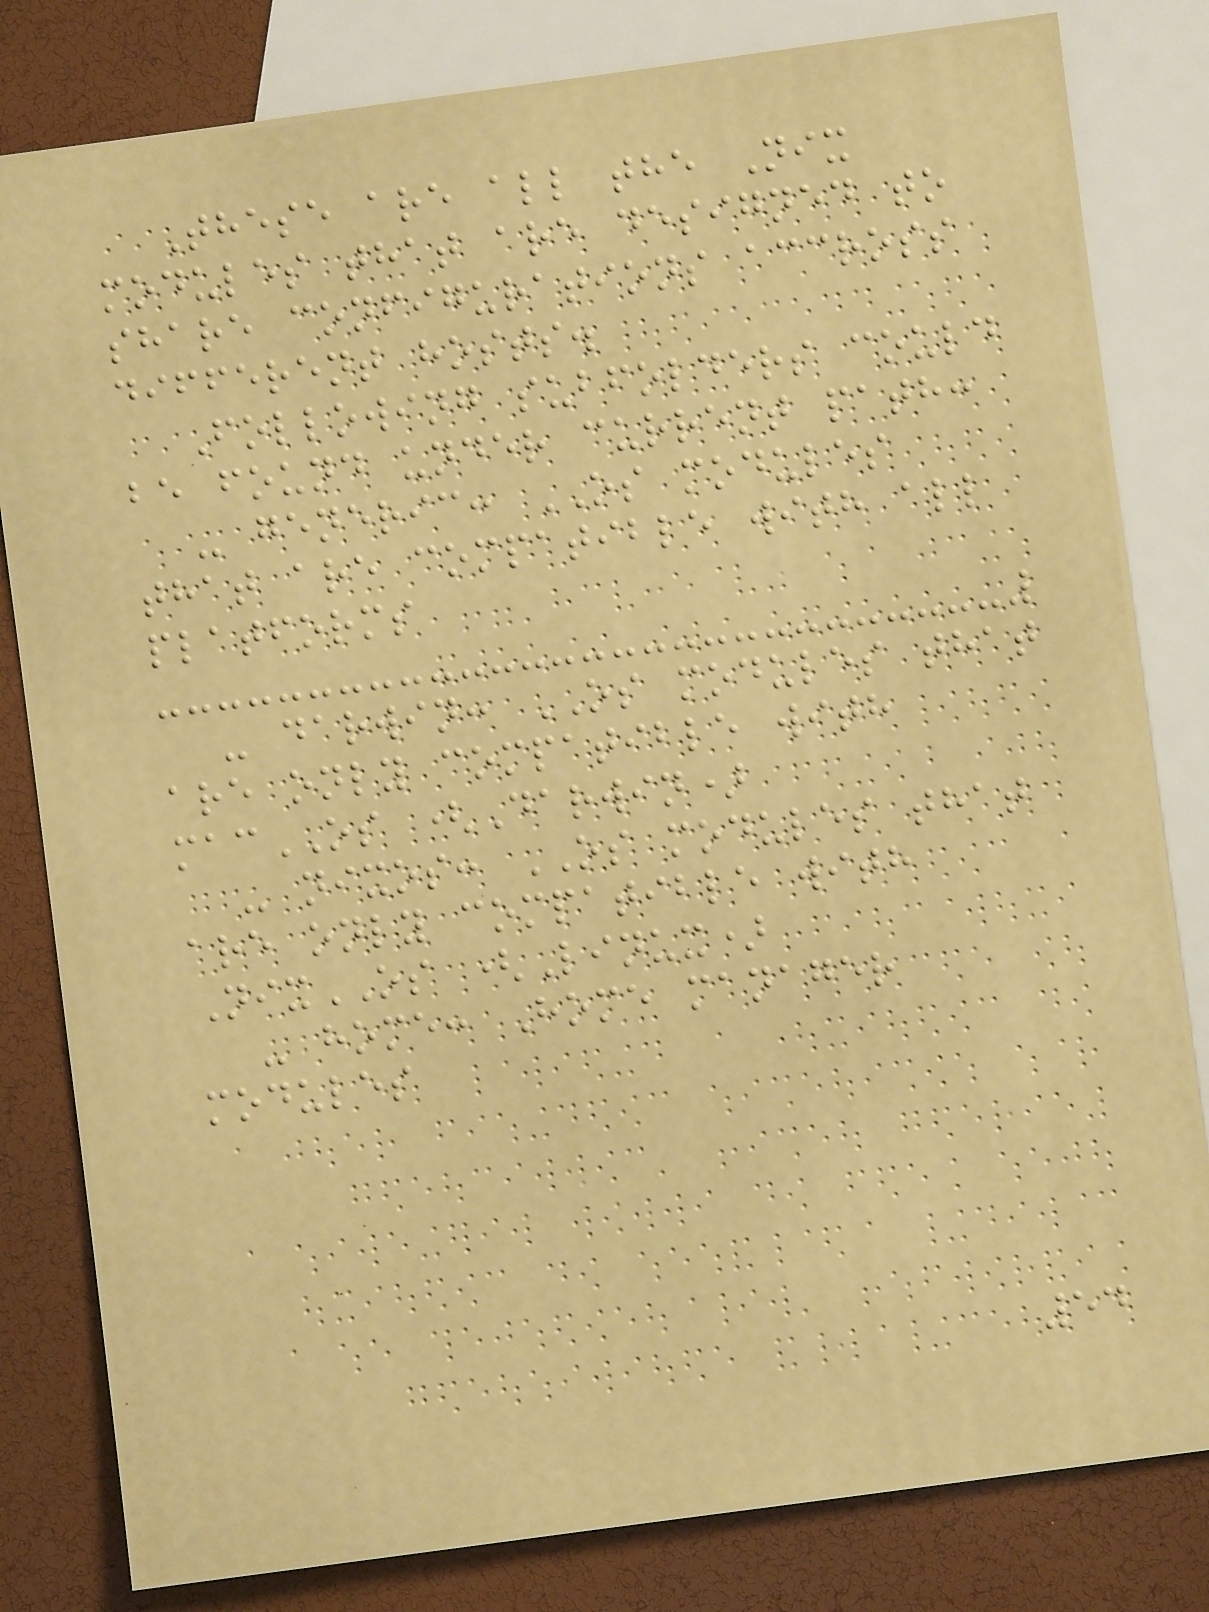These are all the Nix
modules that are designed to
share configurations accross
different hosts.
Following subfolders could
be found under current path:
- generic: OS modules
that are compatible with all
platforms
- darwin: OS modules that
are only compatible with
macOS (Darwin)
- nixos: OS modules that
are only compatible with
NixOS (Linux)
- home: Home manager
modules
54
